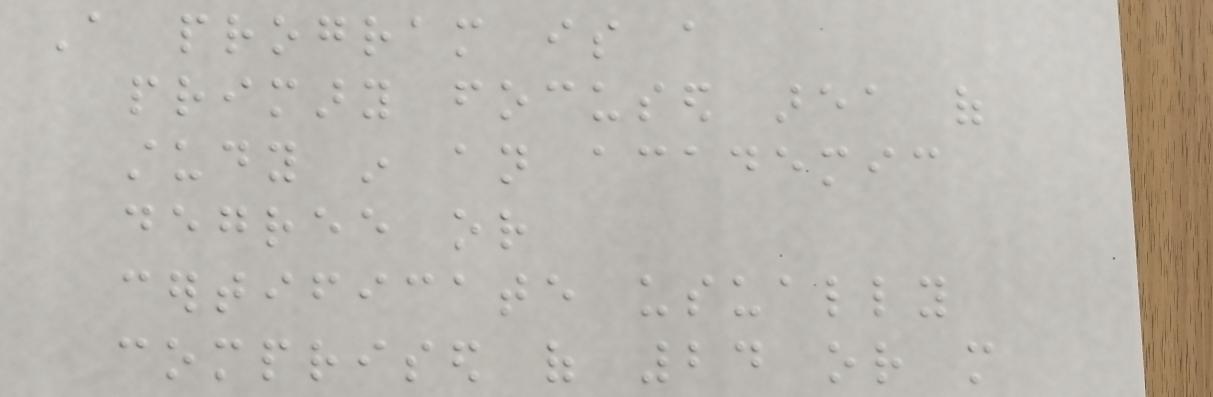A program is a
primary focused area of
study in an academic
degree or
certificate usually
comprised of 24 or more
